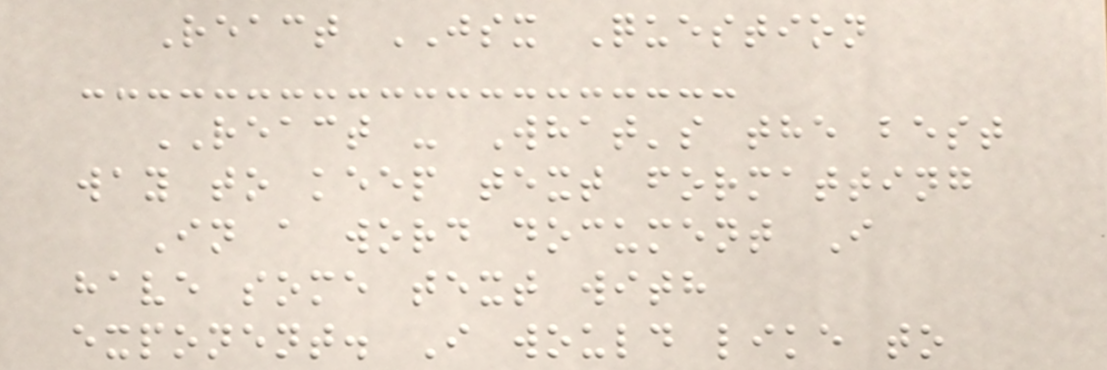React JSX Question
REACT - What's the best
way to keep text formatting
In a word document I
have some text with
exponent. I would like to
